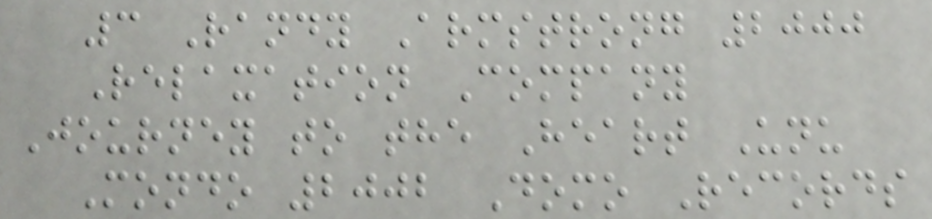3 Randy Armstrong 2000
Relaxation Company
Journey to the Heart Unu
Mondo 2002 Domo Records
